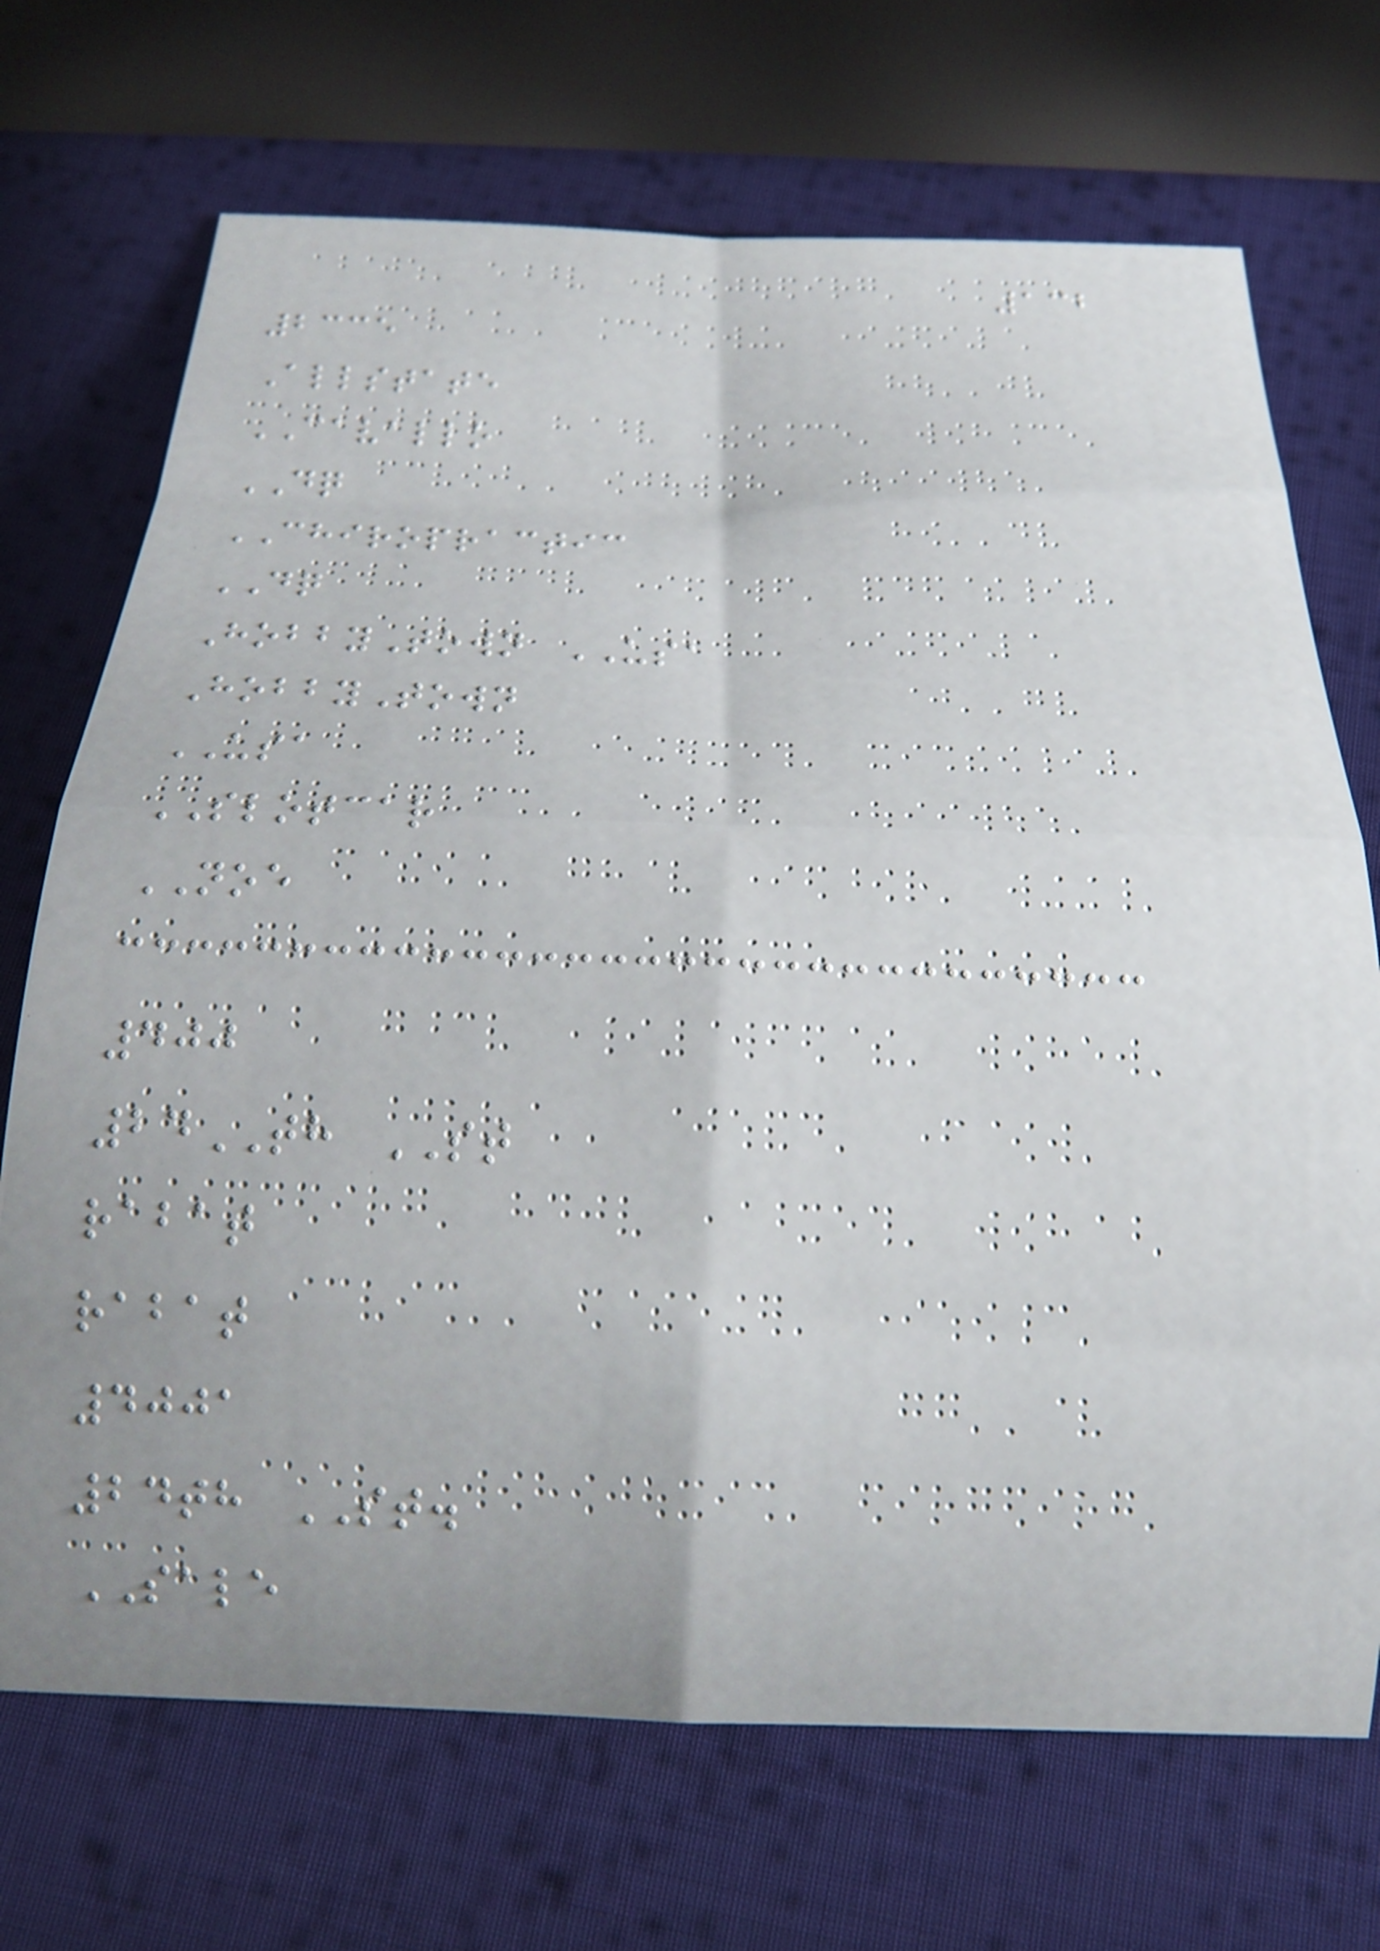132
2335
Allstate
CAVALLO
DQ
CHIROPRACTIC
DQ
HobbyTown USA
HobbyTown
USA
SLOTCAR
NOE
400
24TH ST
rabat
rabat
4001
24th ST.
SALE
